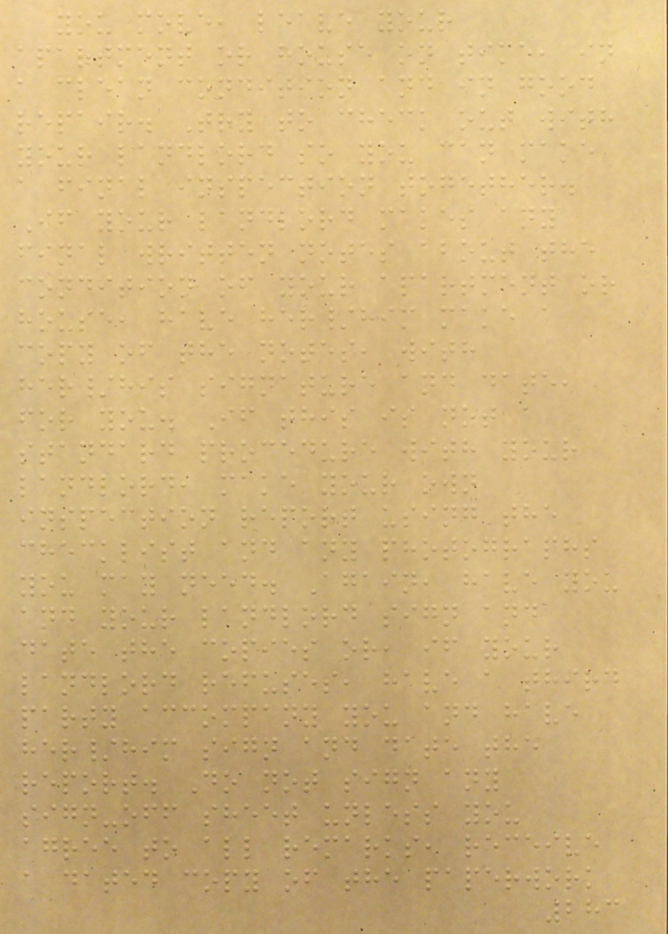you move, leave your
apartment or house on time, in
a clean condition and in good
repair. Try to check out with
your landlord so you can make
a final inspection together.
If your landlord makes any
final written notes about the
condition of your apartment or
house, have her/him make a
copy of the notes, with
her/his signature and date,
for you. If this is not a
standard procedure with your
landlord, make your own
inspection report using the
checklist and any photographs
you may need. Again, have you
and your landlord sign and
date the copies or, if your
landlord refuses, have a third
party accompany you and have
her/him sign and date the
report. Do not sign any
sign-off sheet unless you
agree to all remarks, receive
a dated copy of the paperwork
283
